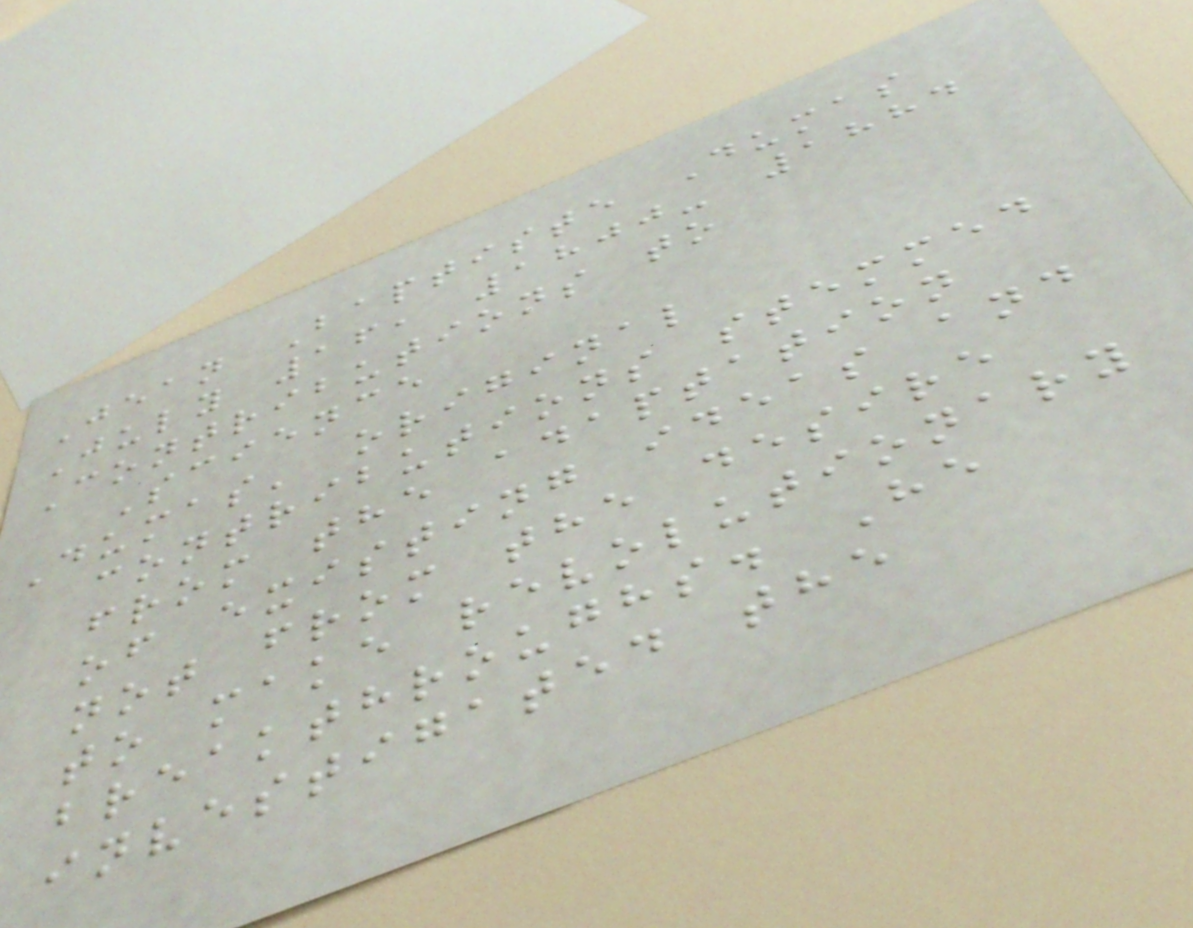Jean Baptiste Dumas
July 16, 1800- 1884
Contributions to
Science
Dumas' original
contributions stemmed
from the adaptation
of existing ideas and
not from the desire
to make revolutionary
breakthroughs. He
investigated the
